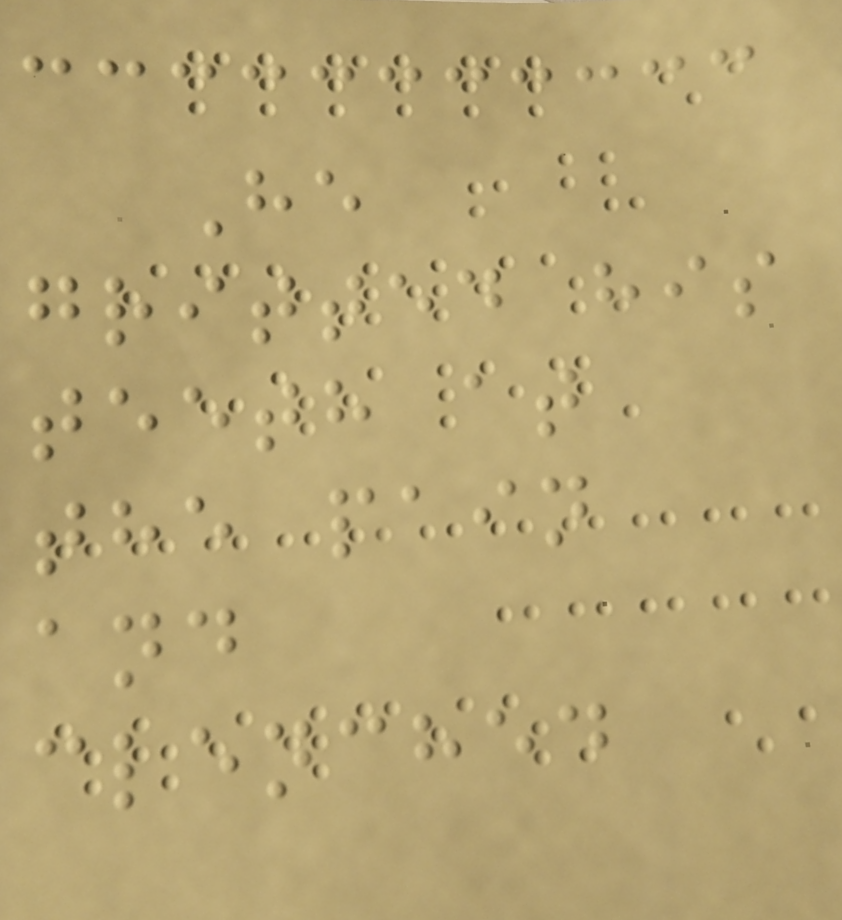He
gritted his
teeth at
the pain
and
clenched
